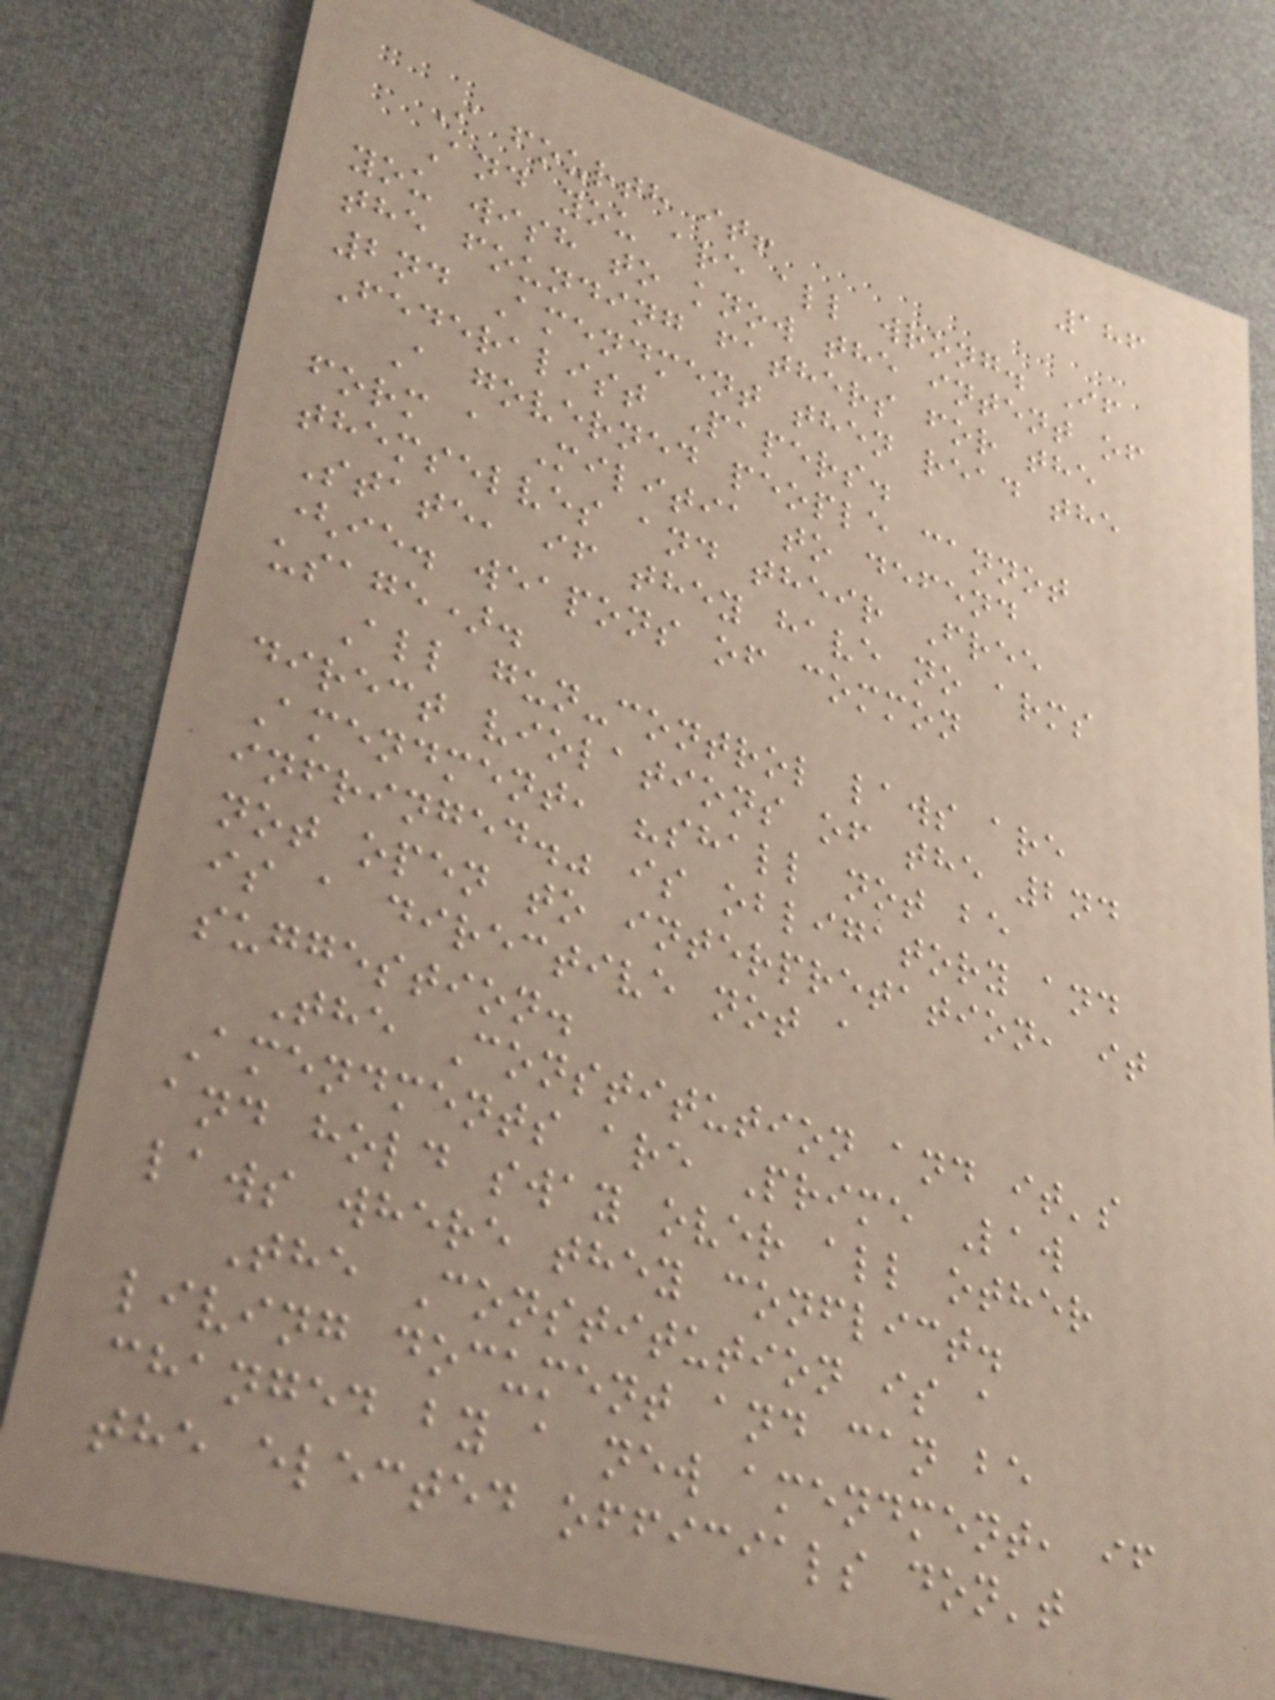186
I fourth it!
And you are all wrong. If
you wish to know the intent of
the founding fathers for the
2nd Amendment then read the
Federalist Papers.
A governed people cannot
form a Militia to defend
themselves and their Free
State, if they have no arms
(ie. weapons of common
usage).
All gun-control laws are
direct violations of the 2nd
Amendment, "shall not be
infringed." is obligatory and
not open to interpretation, it
is a directive not a
suggestion.
The Constitution and it's
Amendments are Prime Law
and hold sway over all other
laws where they conflict.
The Constitution is a
living document and can be
changed by a new amendment, if
the elected officials don't
